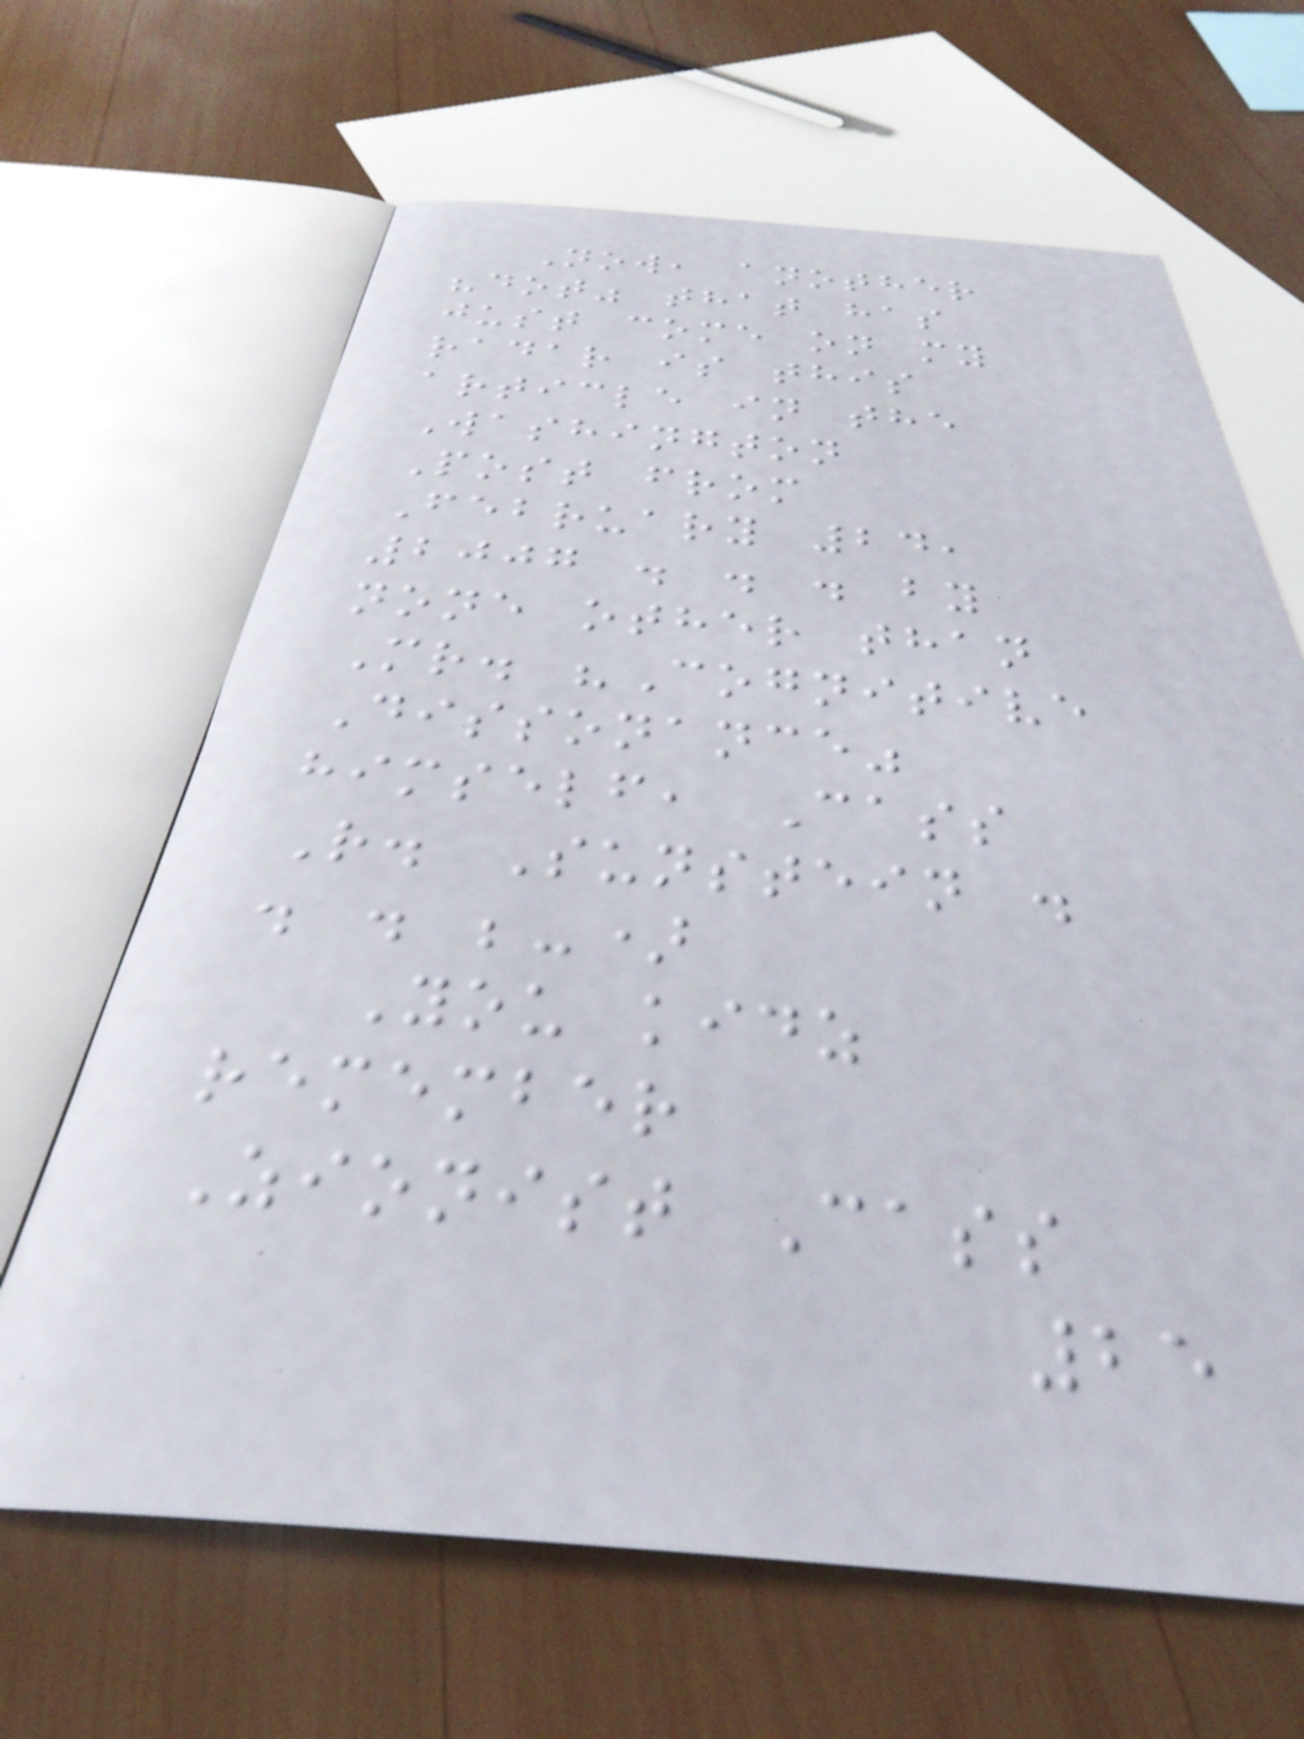Now, another
"dot" that has
just come on my
radar is this
article in the
Washington
Post from
February 24,
2007 . . . by
none other than
Mr. "Cognitive
Dissonance"
himself, Cass
R. Sunstein .
. . ;-)
You kidz
remember
Zionist Cass
25
